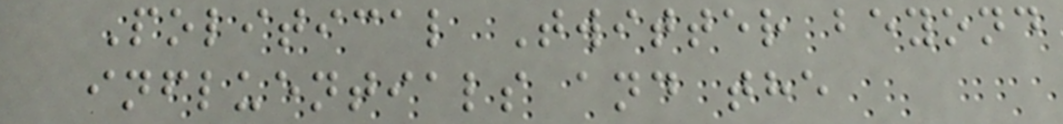Political Twitter beyond
influentials and the
